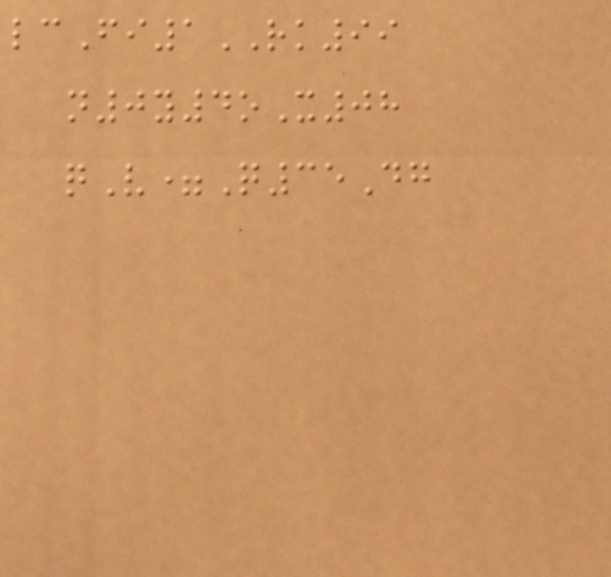lcFi1RK99
n0y4oX08
qV=Q35Dg
